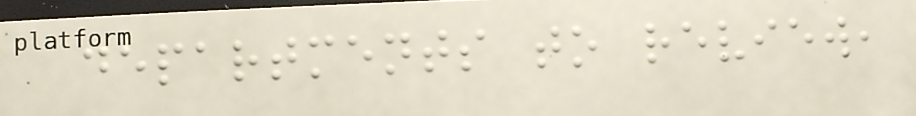departments to review,
